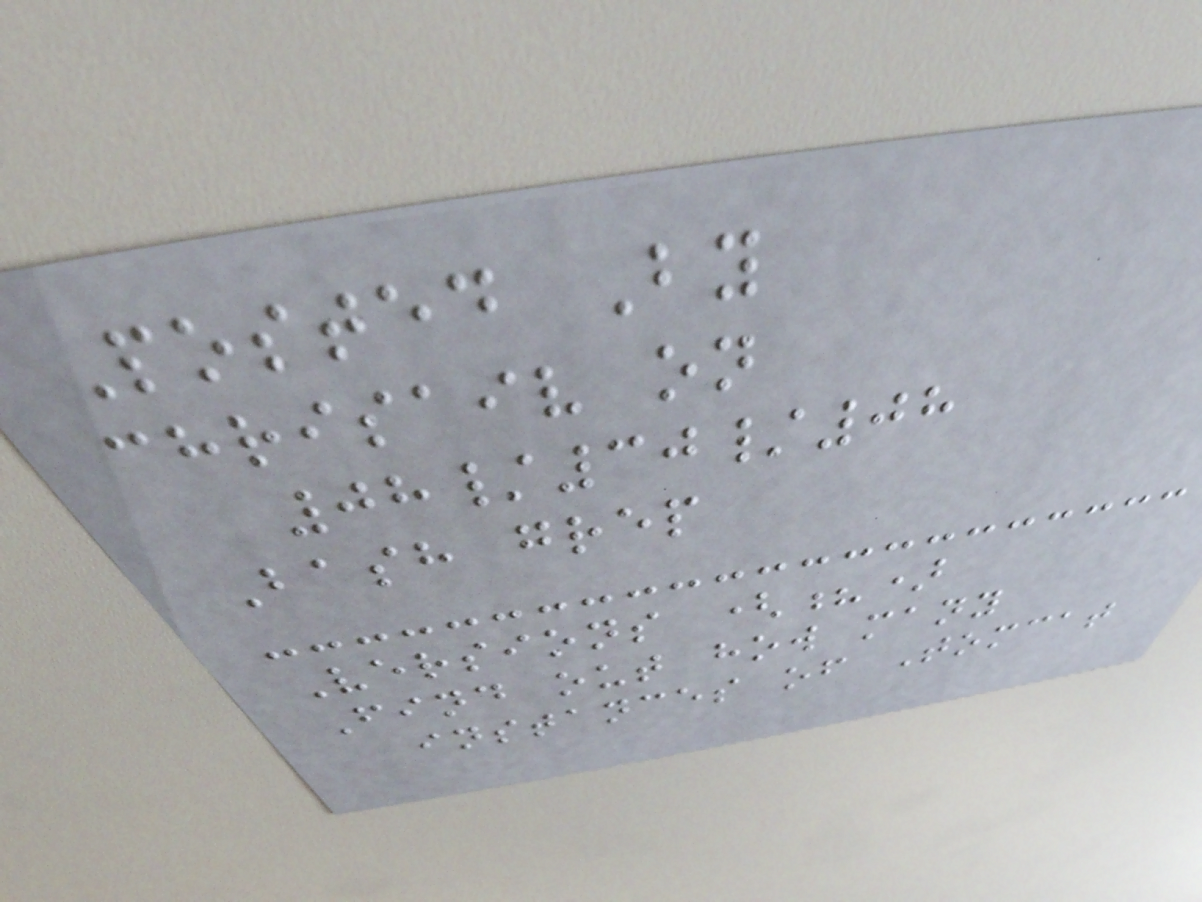Posted By
chrisaiv on
08/30/08
Bash grep
Versions (?)
Find out how many
instances of Tomcat
